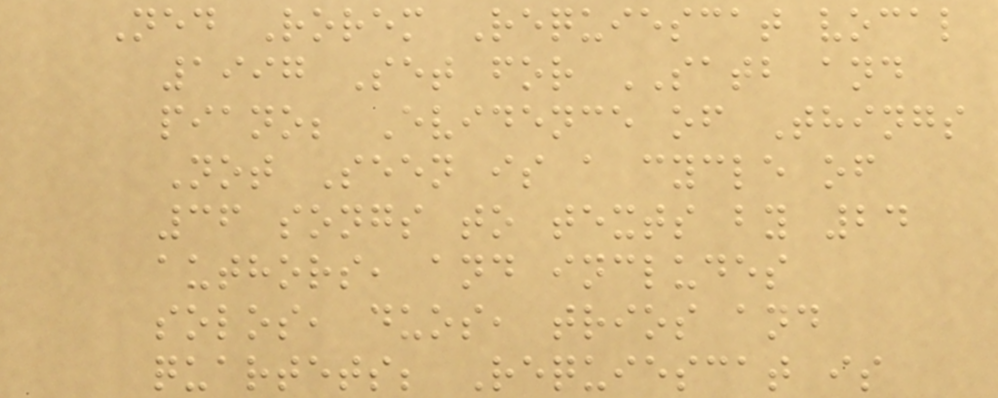Ned Rorem Requiescat vocal
1997 Set for SATB and
piano; Evidence of Things
Not Seen is a cycle of
36 songs to texts by 24
authors, and includes
solos, duos, trios and
quartets; Requiescat is
